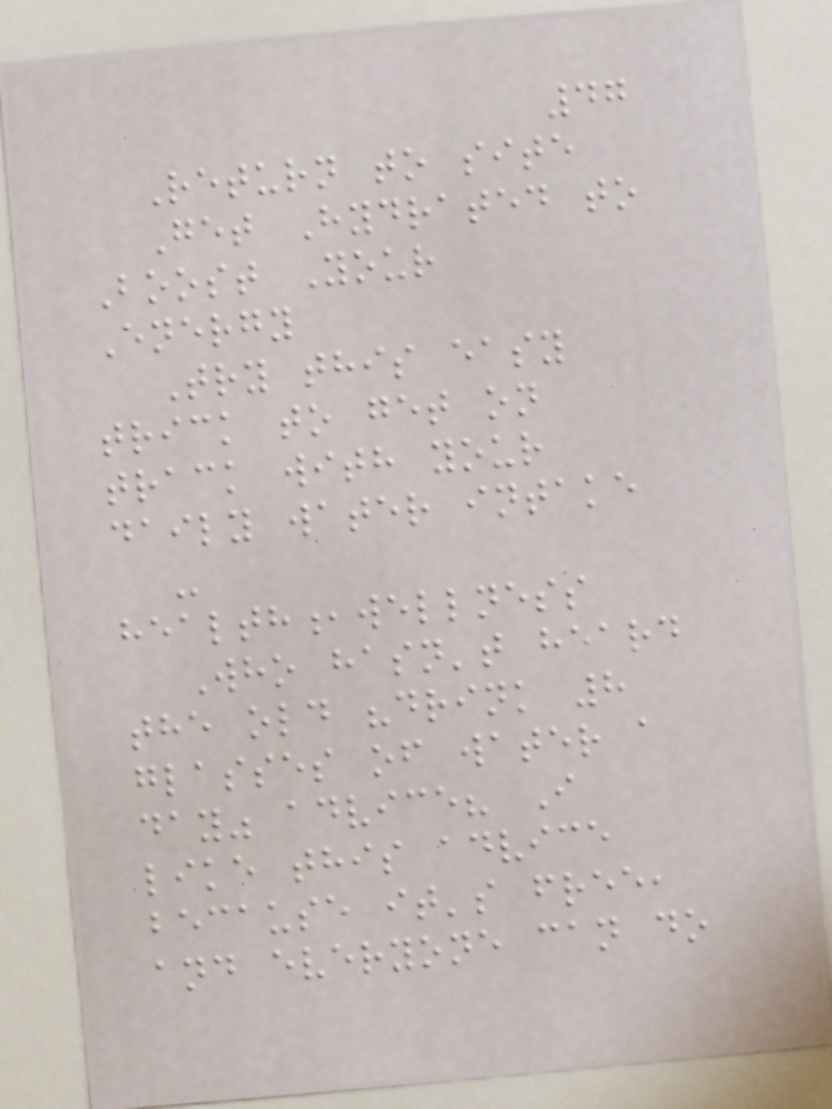47
Return to site
Get Hydrated to
Boost Your
Energy
Try this easy
trick to get on
track with your
daily water intake
-
health,wellness
Who hasn't heard
the old "drink 8
glasses of water a
day" advice? I
like this advice
because it's free,
and everyone can do
